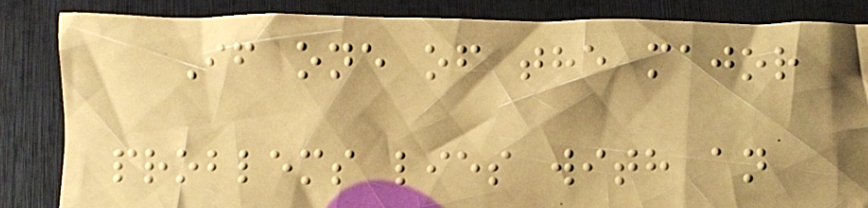If one of the major
problems lies with an
